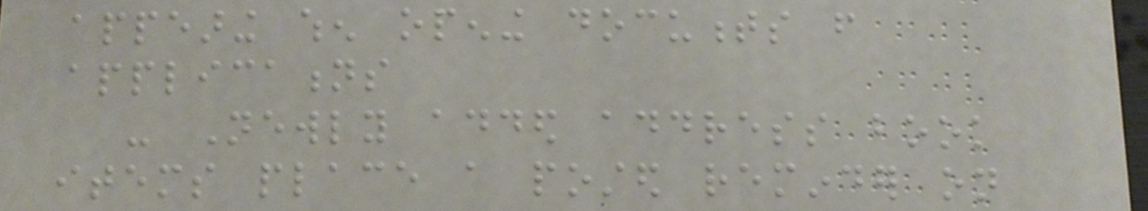appearing when opening documents from
applications
- Newly added address book
items place a posted reminder on
